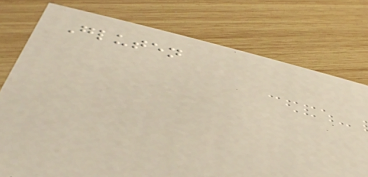Gluten
